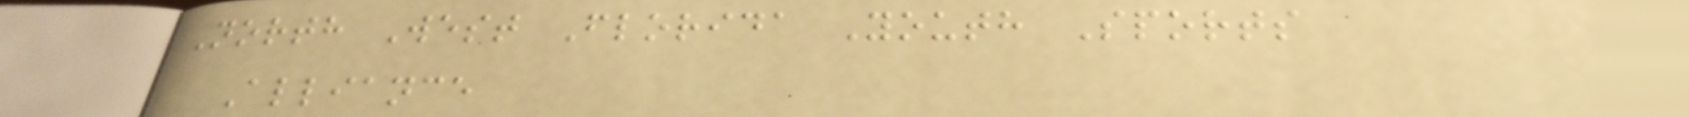North West Florida Youth Sports
Alliance
